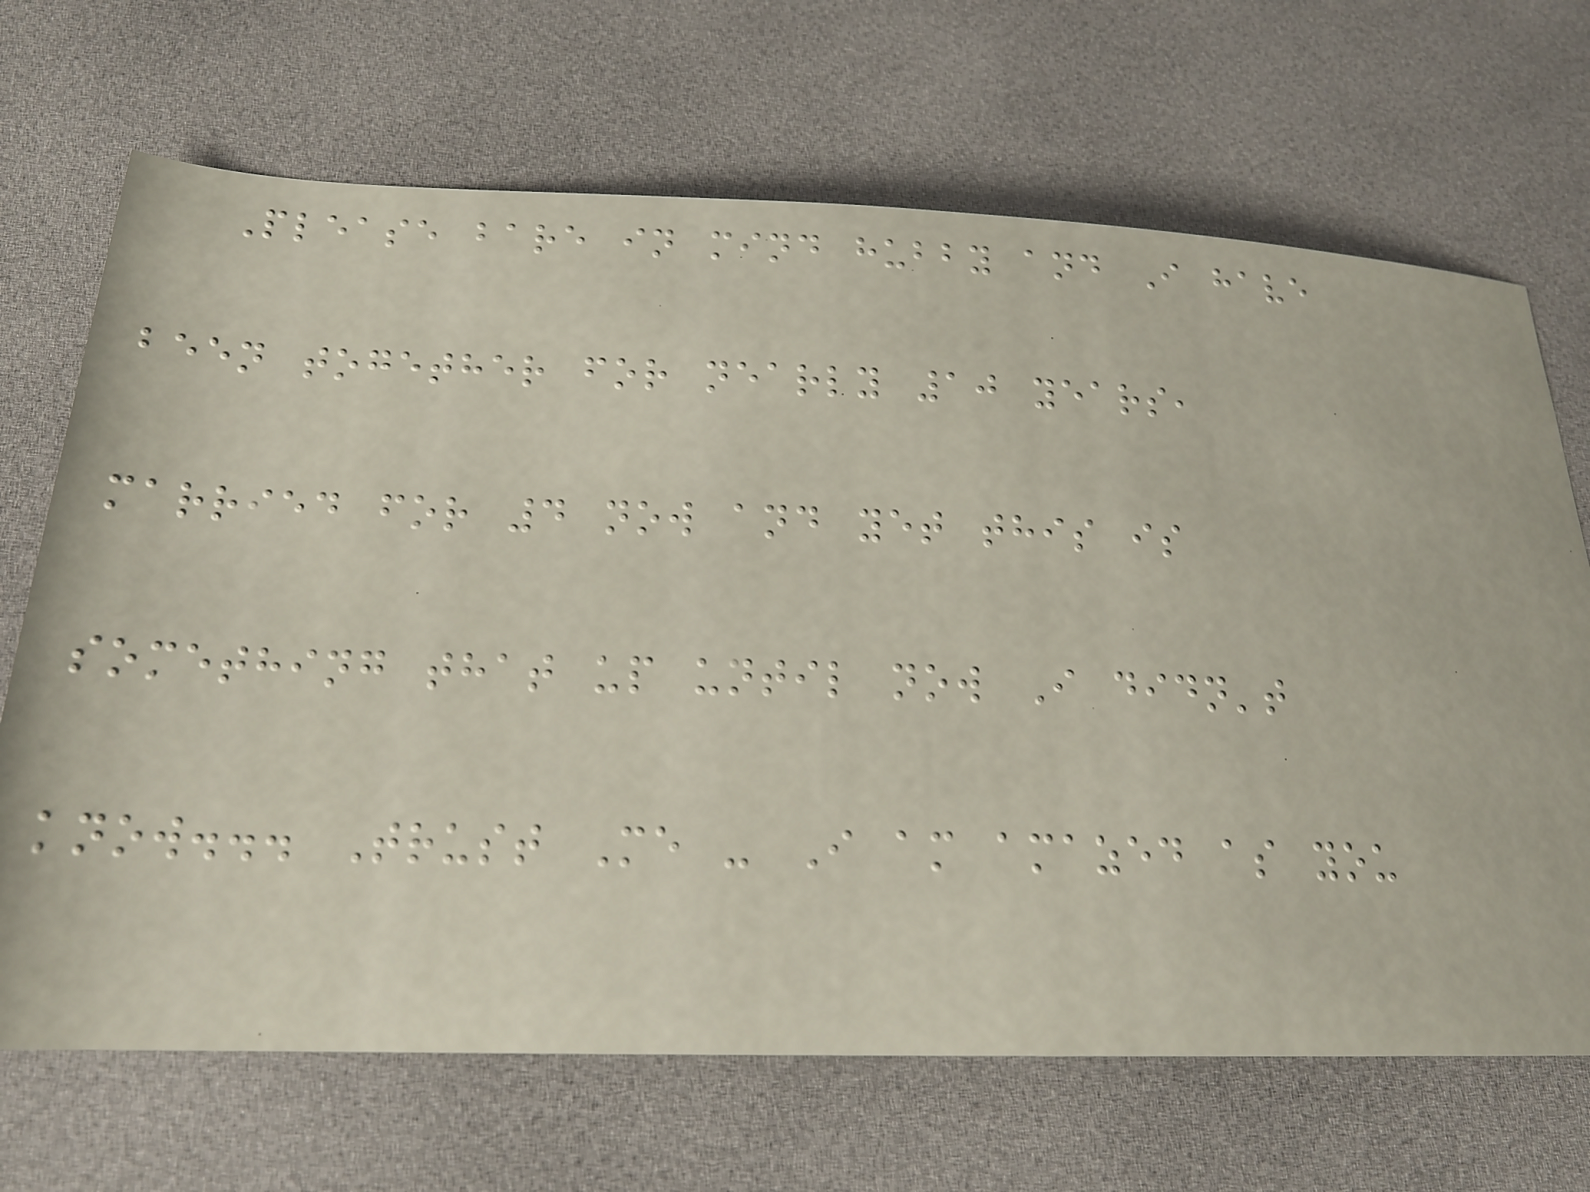Please bare in mind hubby and I have
been together for nearly 10 years,
married for 4 now and yet this is
something that up until now I didn't
know... Trust Me - I am amazed as you
